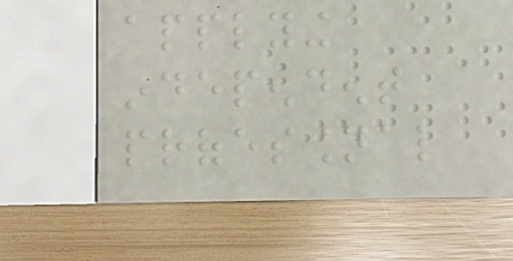applying
independent
professional
